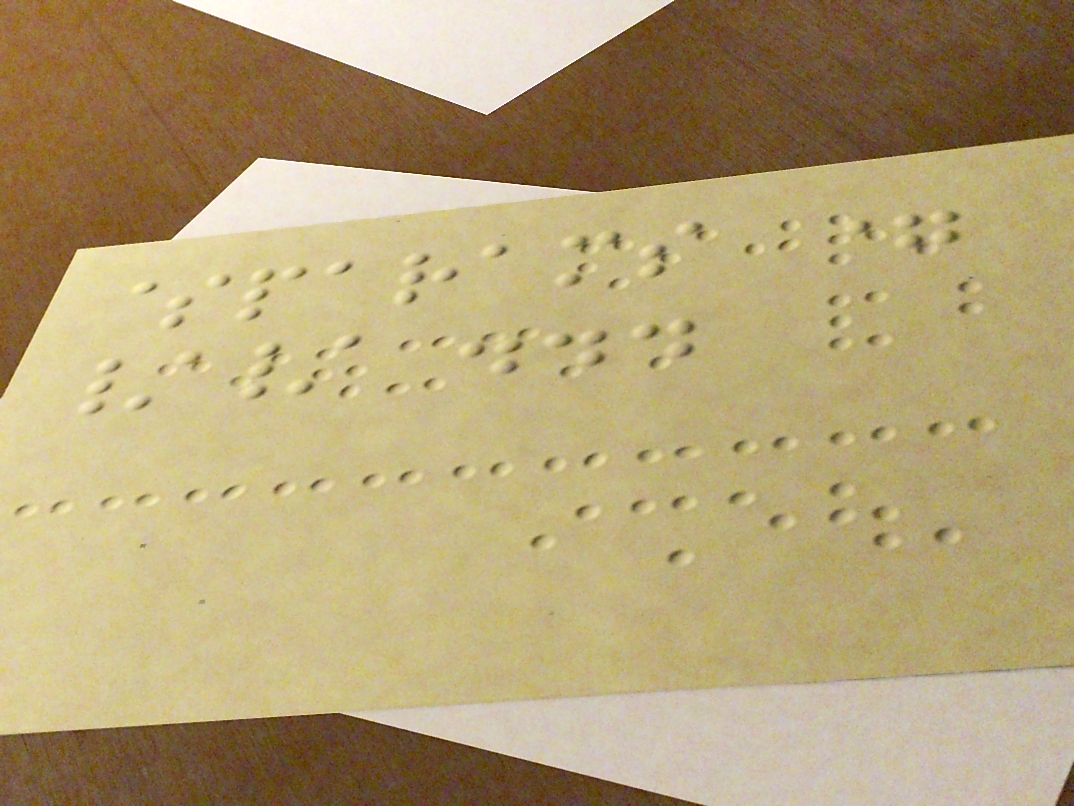$params =
// ...
